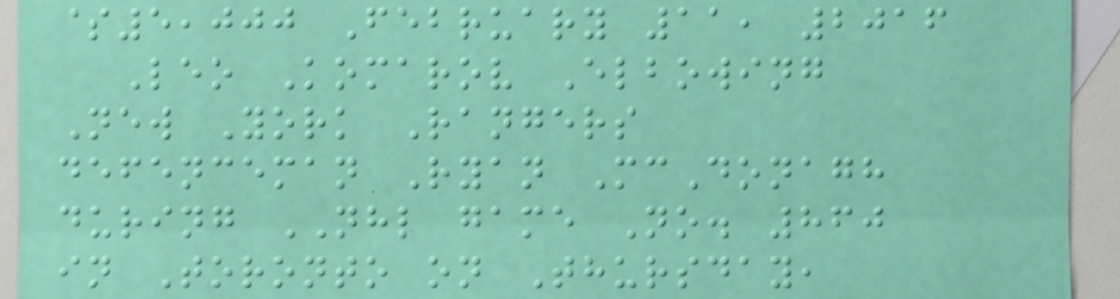$5,000 February 11, 2016
Leo Komarov Elbowing
New York Rangers
defenceman Ryan McDonagh
during NHL game No. 860
in Toronto on Thursday,
